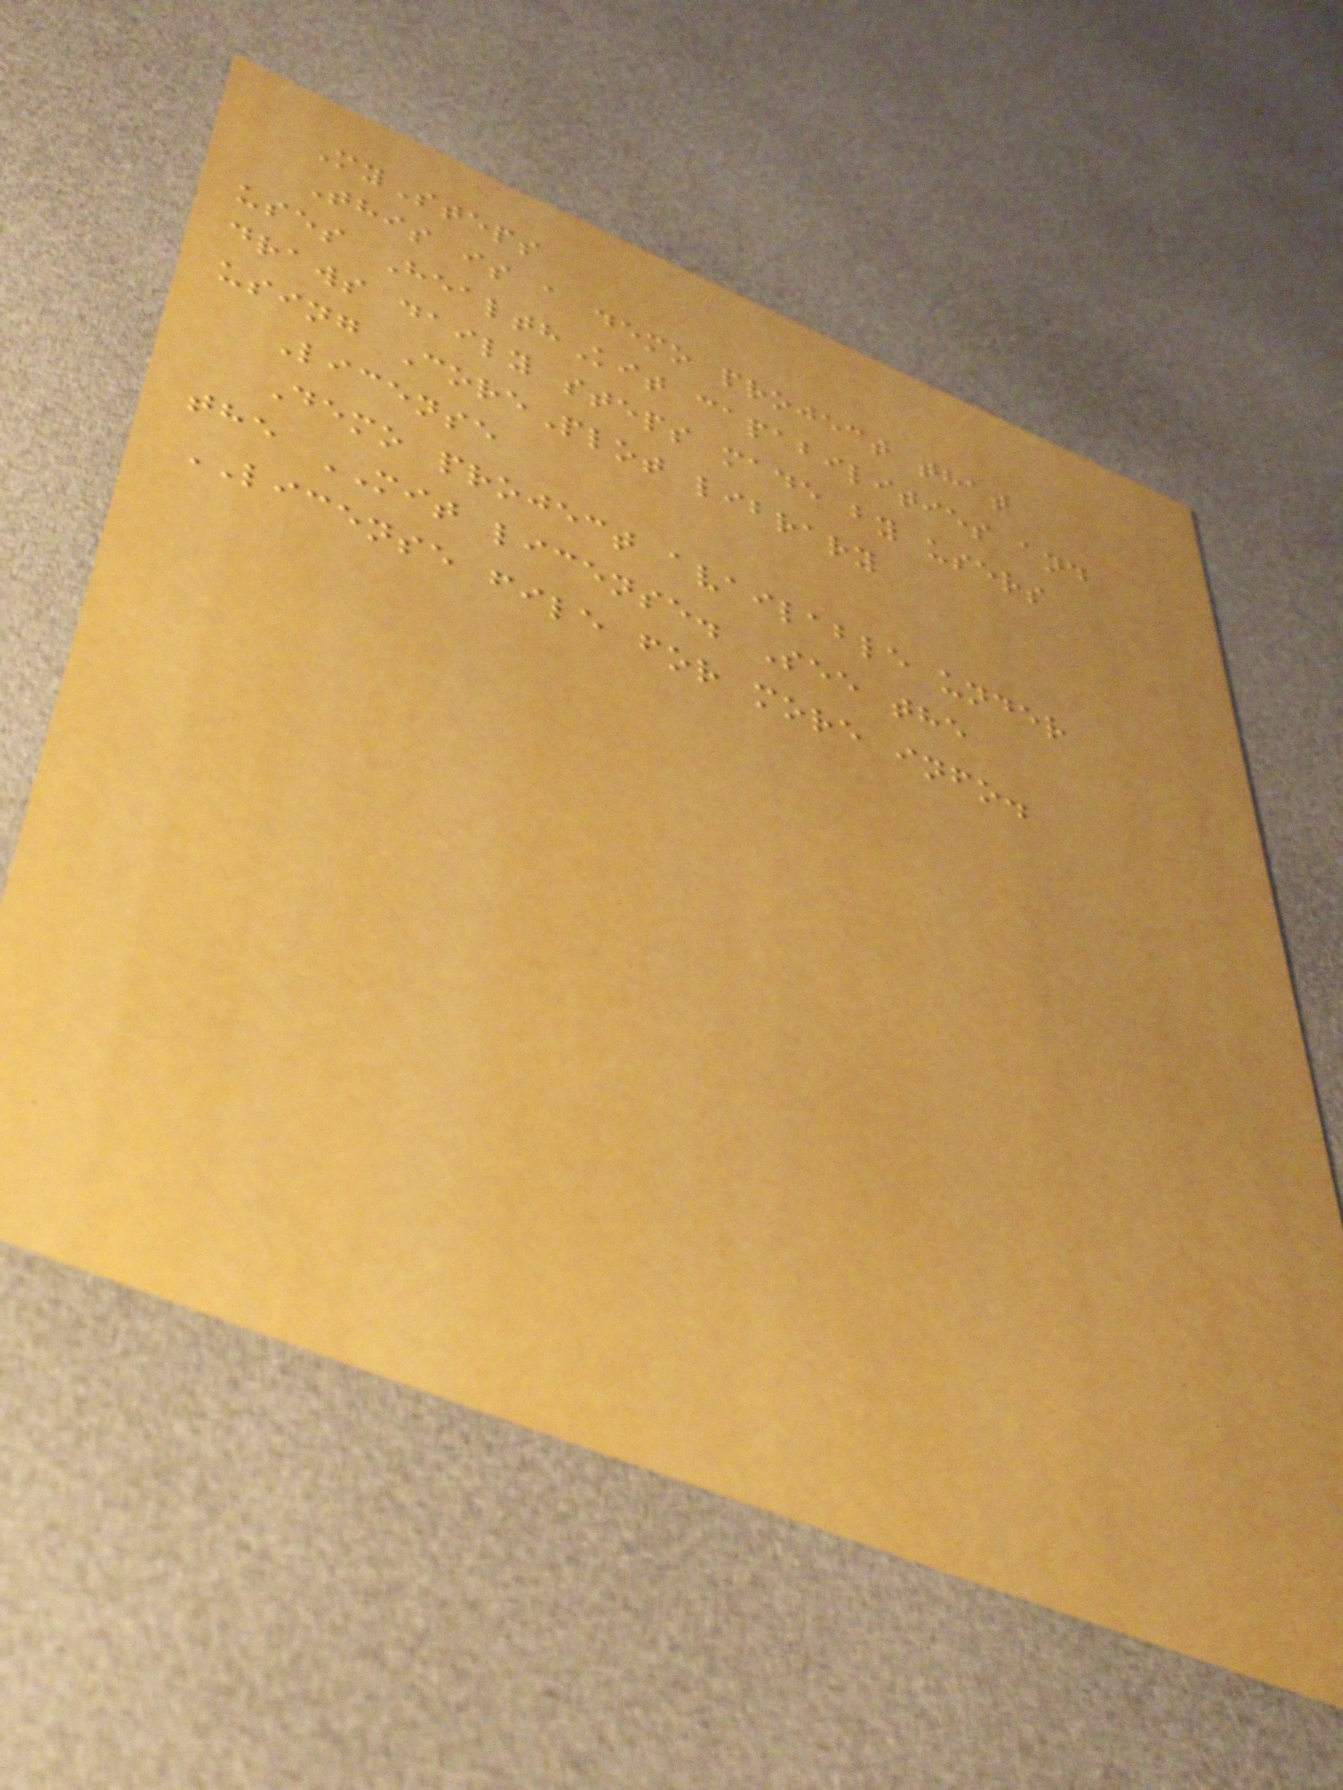MySteps
This is a demo project that
uses HealthKit capabilities and
draws daily steps made by users
using CorePlot library
License
Demo project available under
the MIT license. See the
LICENSE file for more info.
